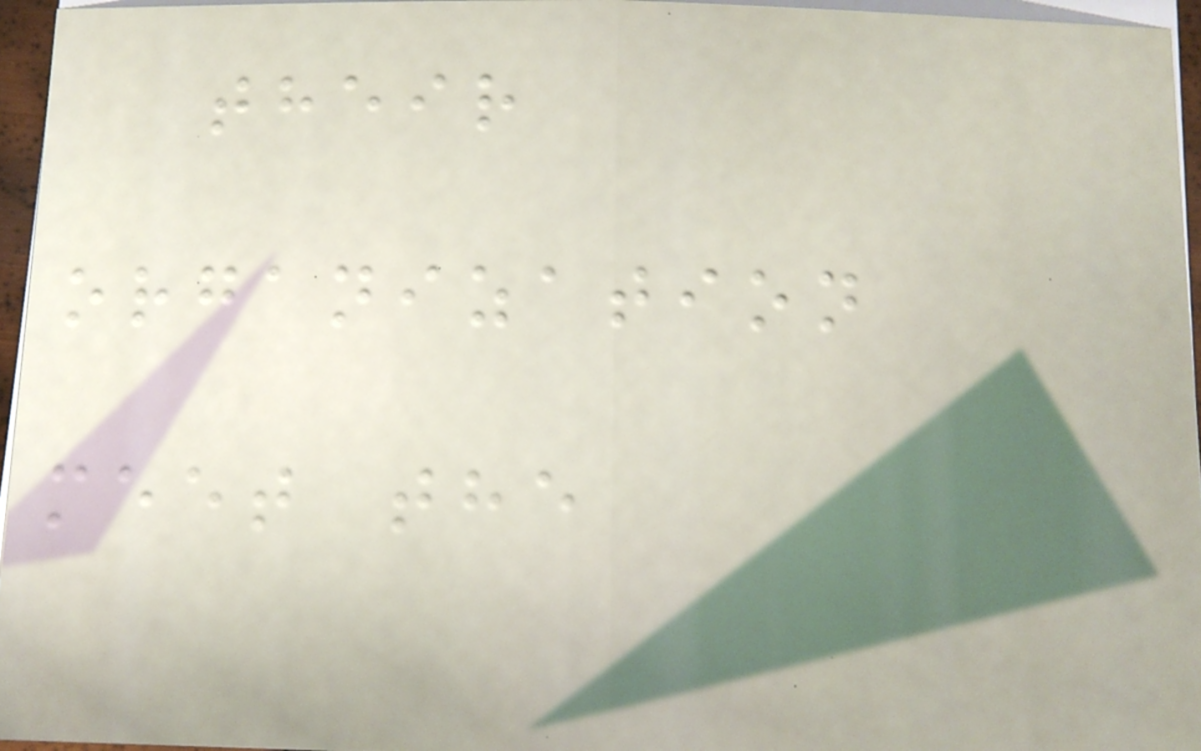their
organization
meet the
